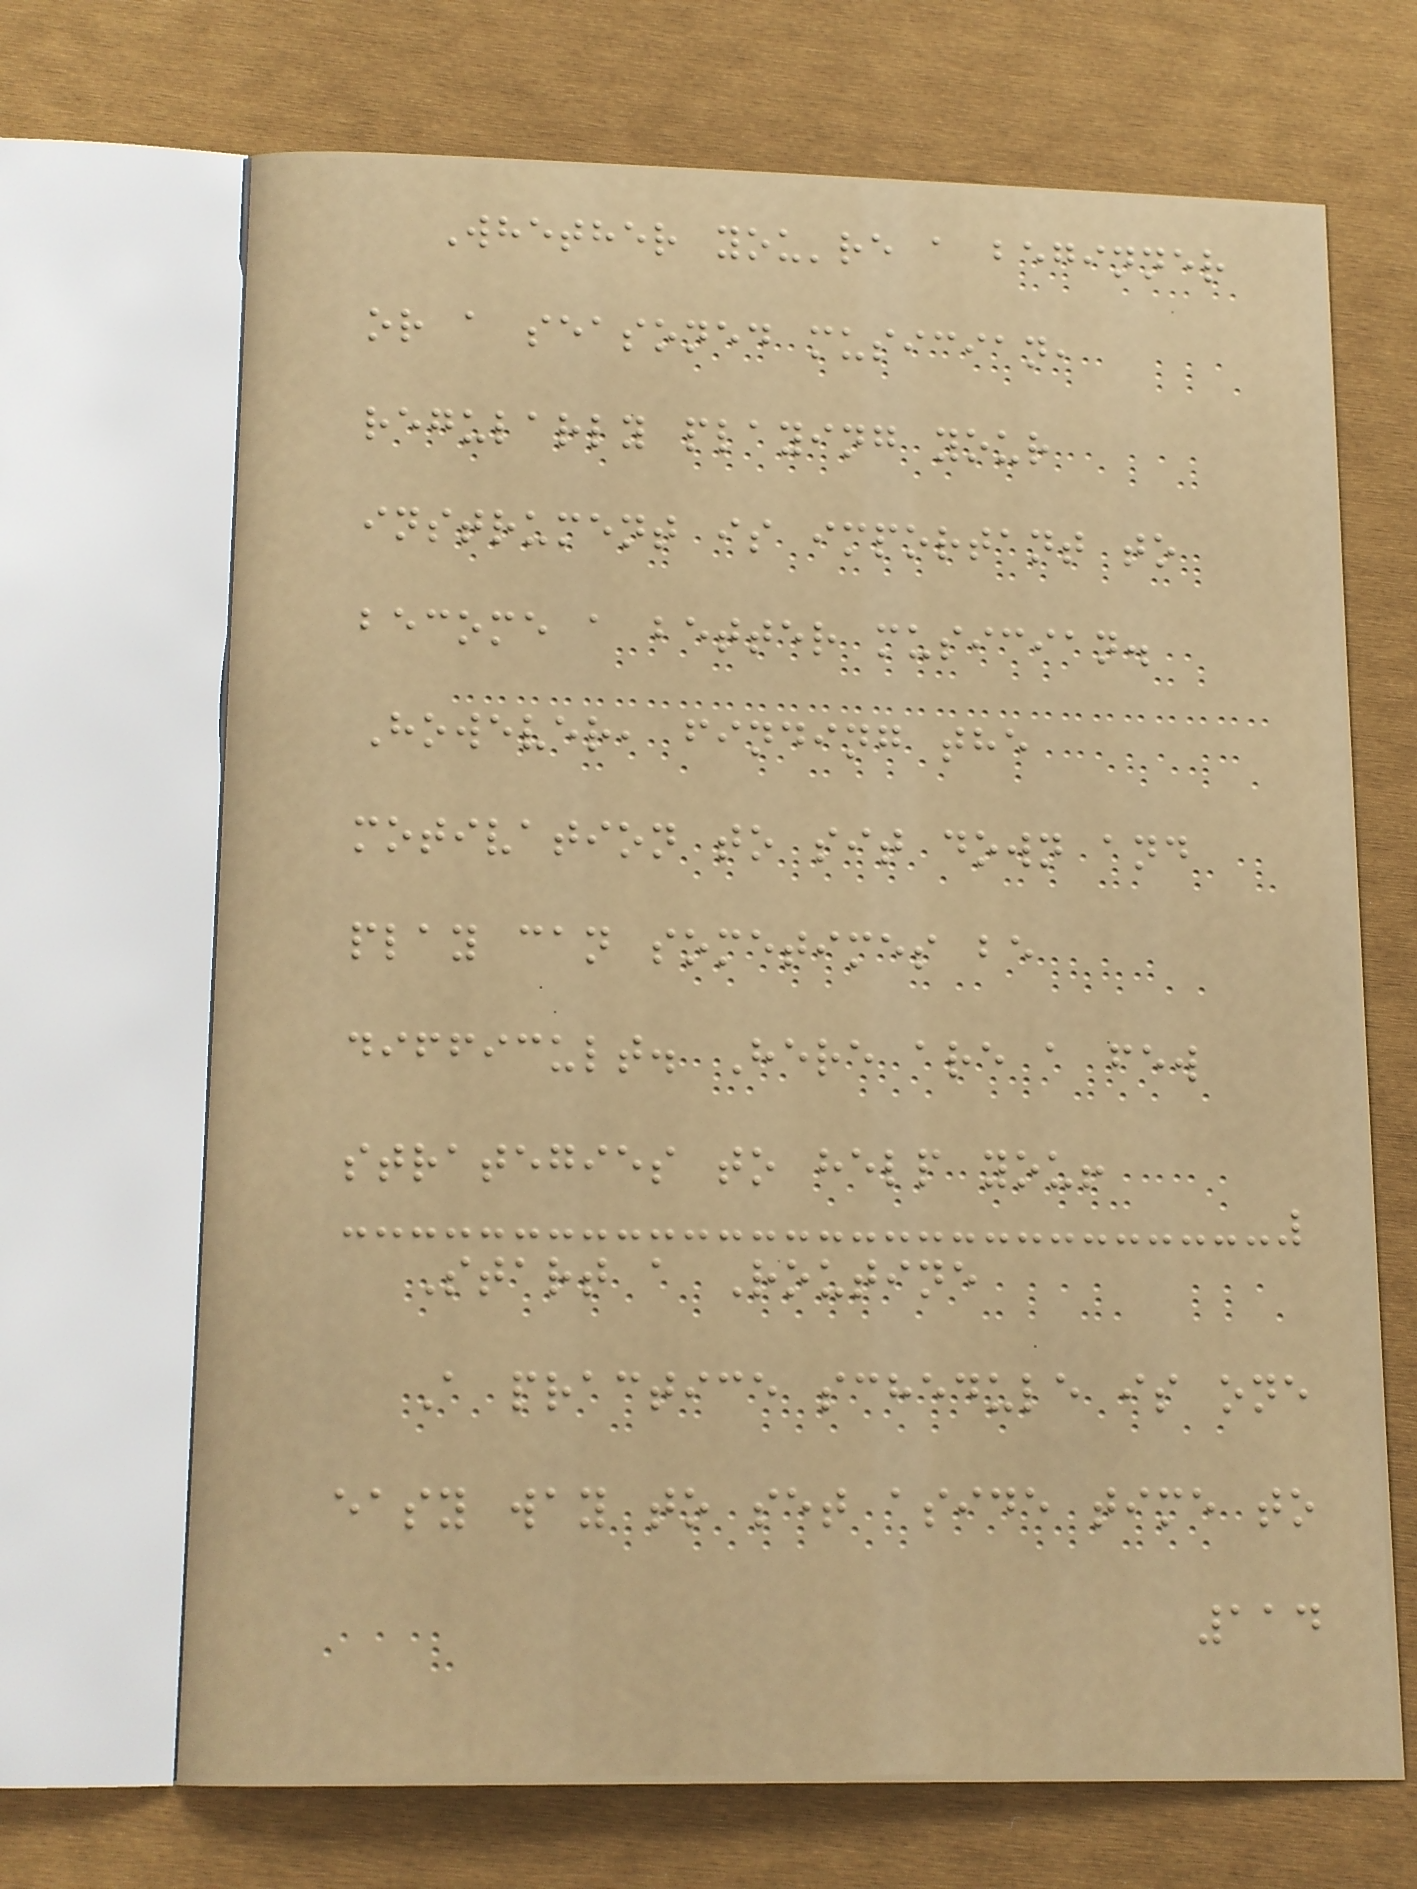Whether you're a beginner
or a seasoned musician,
regularly playing your
instrument is important to
become a better musician.
However, finding the
motivation to sit down and
play can sometimes be
difficult. Here are a few
strategies to help you!
Start a Routine
A practice schedule is one
easy way to set aside time to
114
